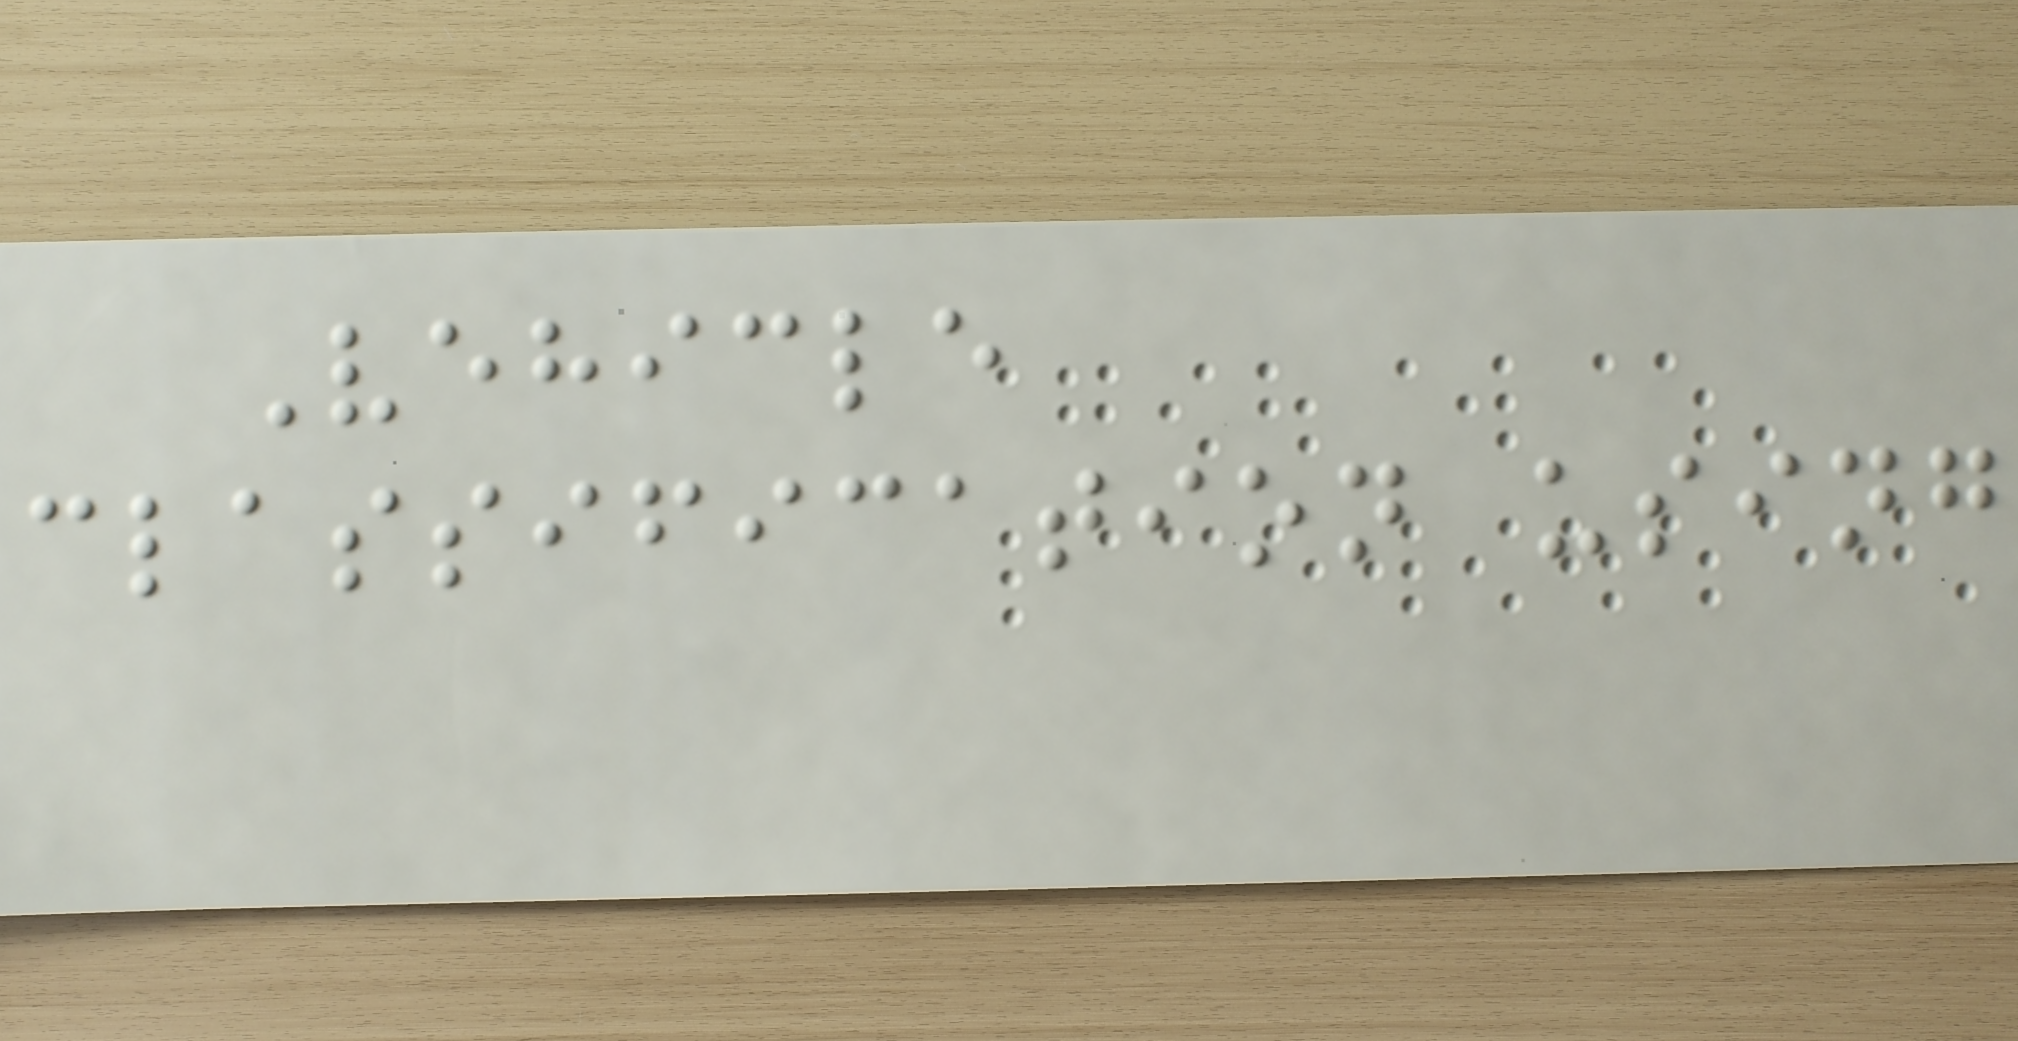Vehicle
classification using
